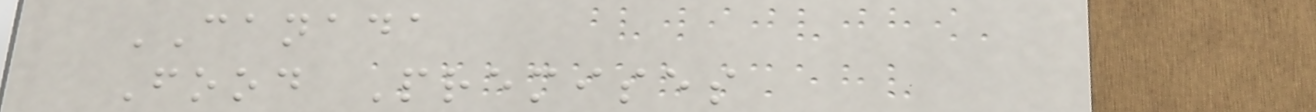CANADA
Food Premises
